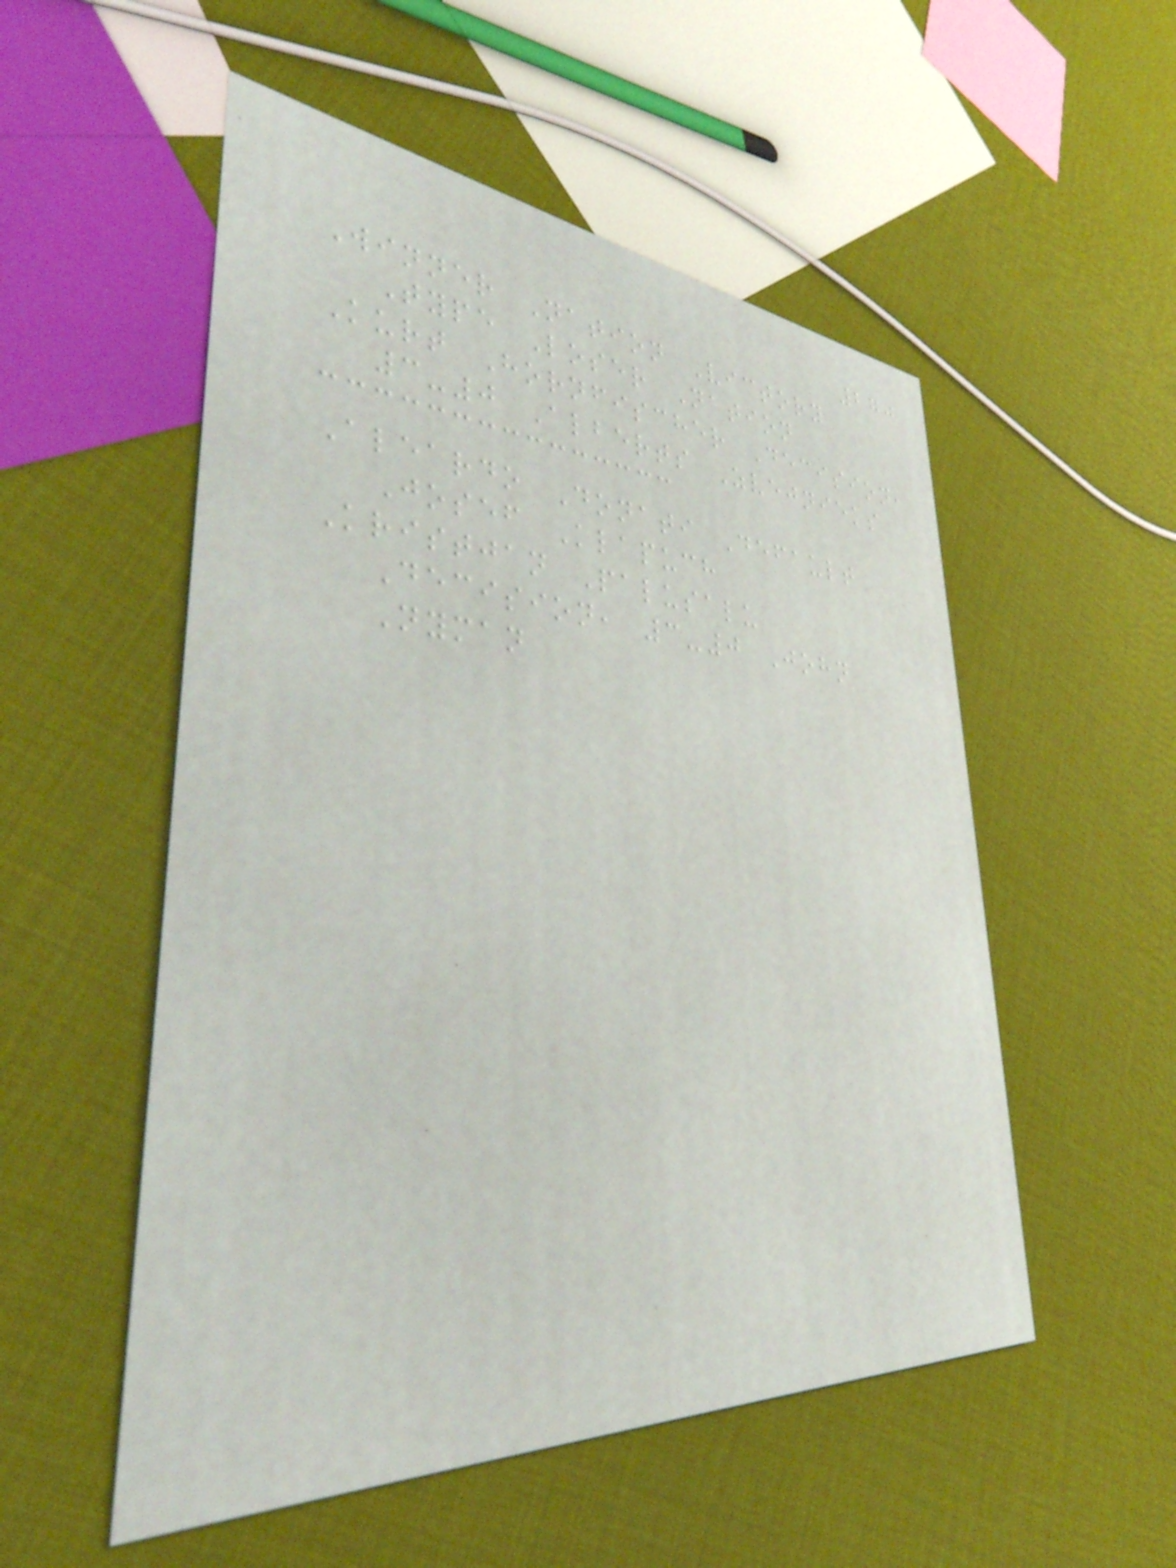270
Winner Nation Victory
Type Loser Nation
Kurt Hornfischer Decision,
3-0 Alberts Zvejnieks
Aleardo Donati Default
Josef Klapuch
Kristjan Palusalu
Decision, 3-0 John
Nyman
